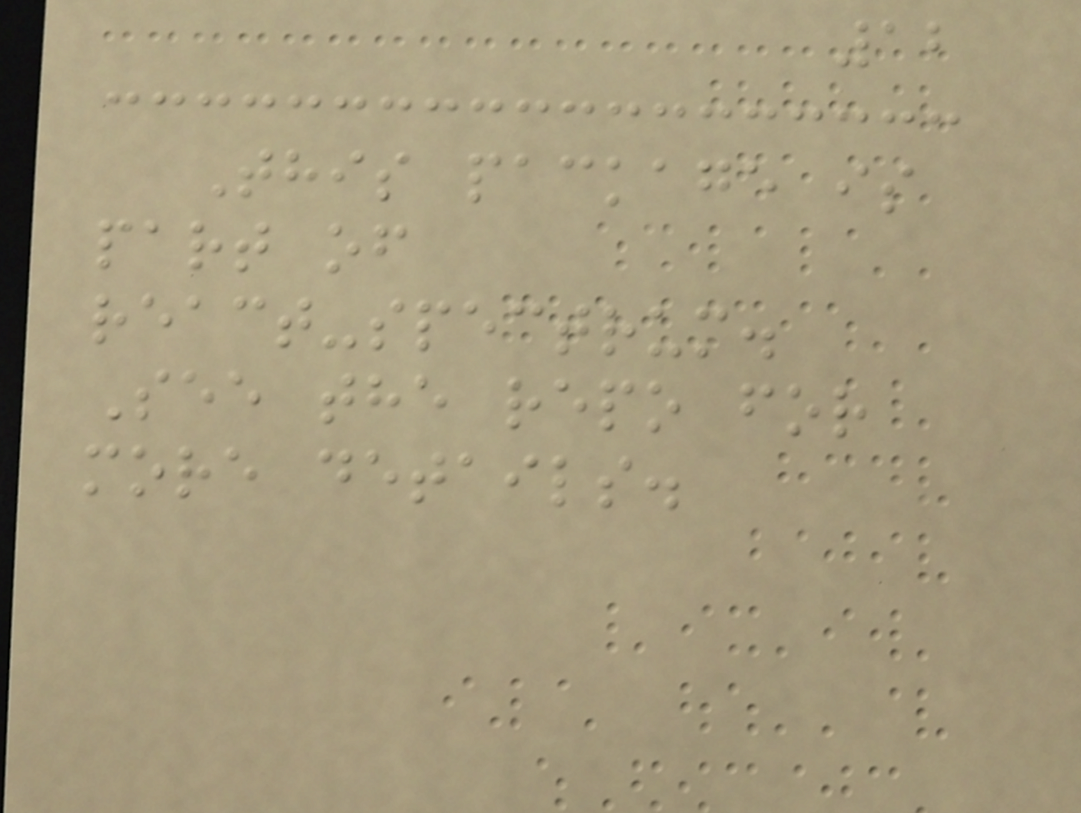12
This package is
part of
react-spectrum.
See the repo for
more details.
